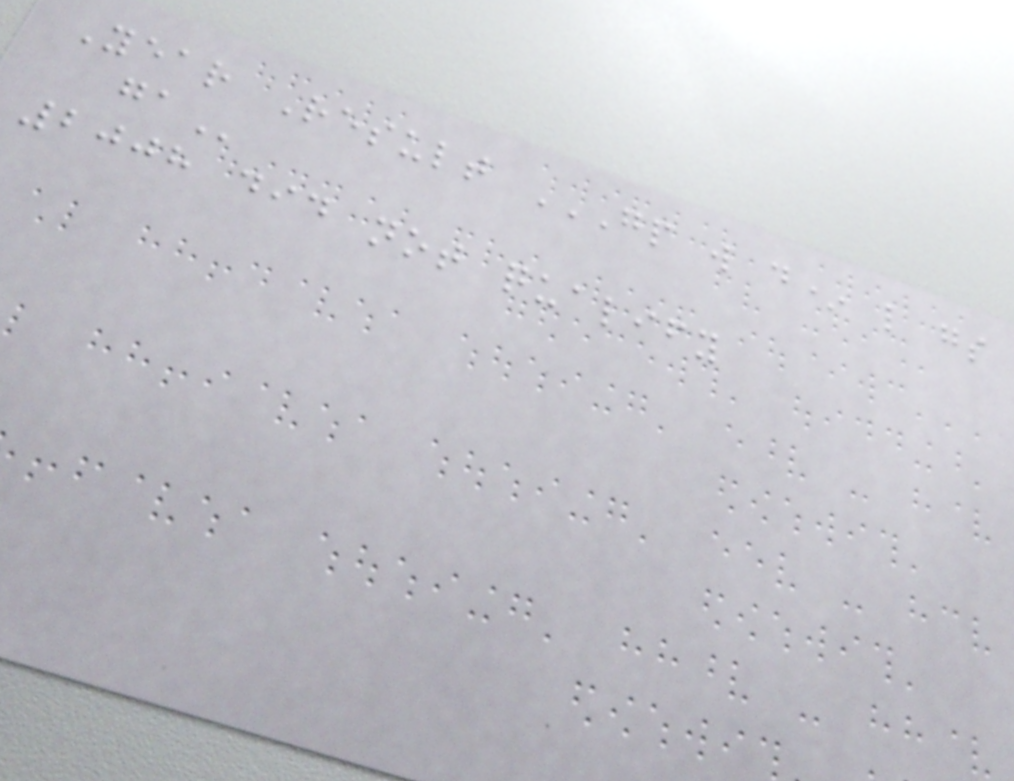Year Result GP W D* L GS
GA
2008 did not qualify
